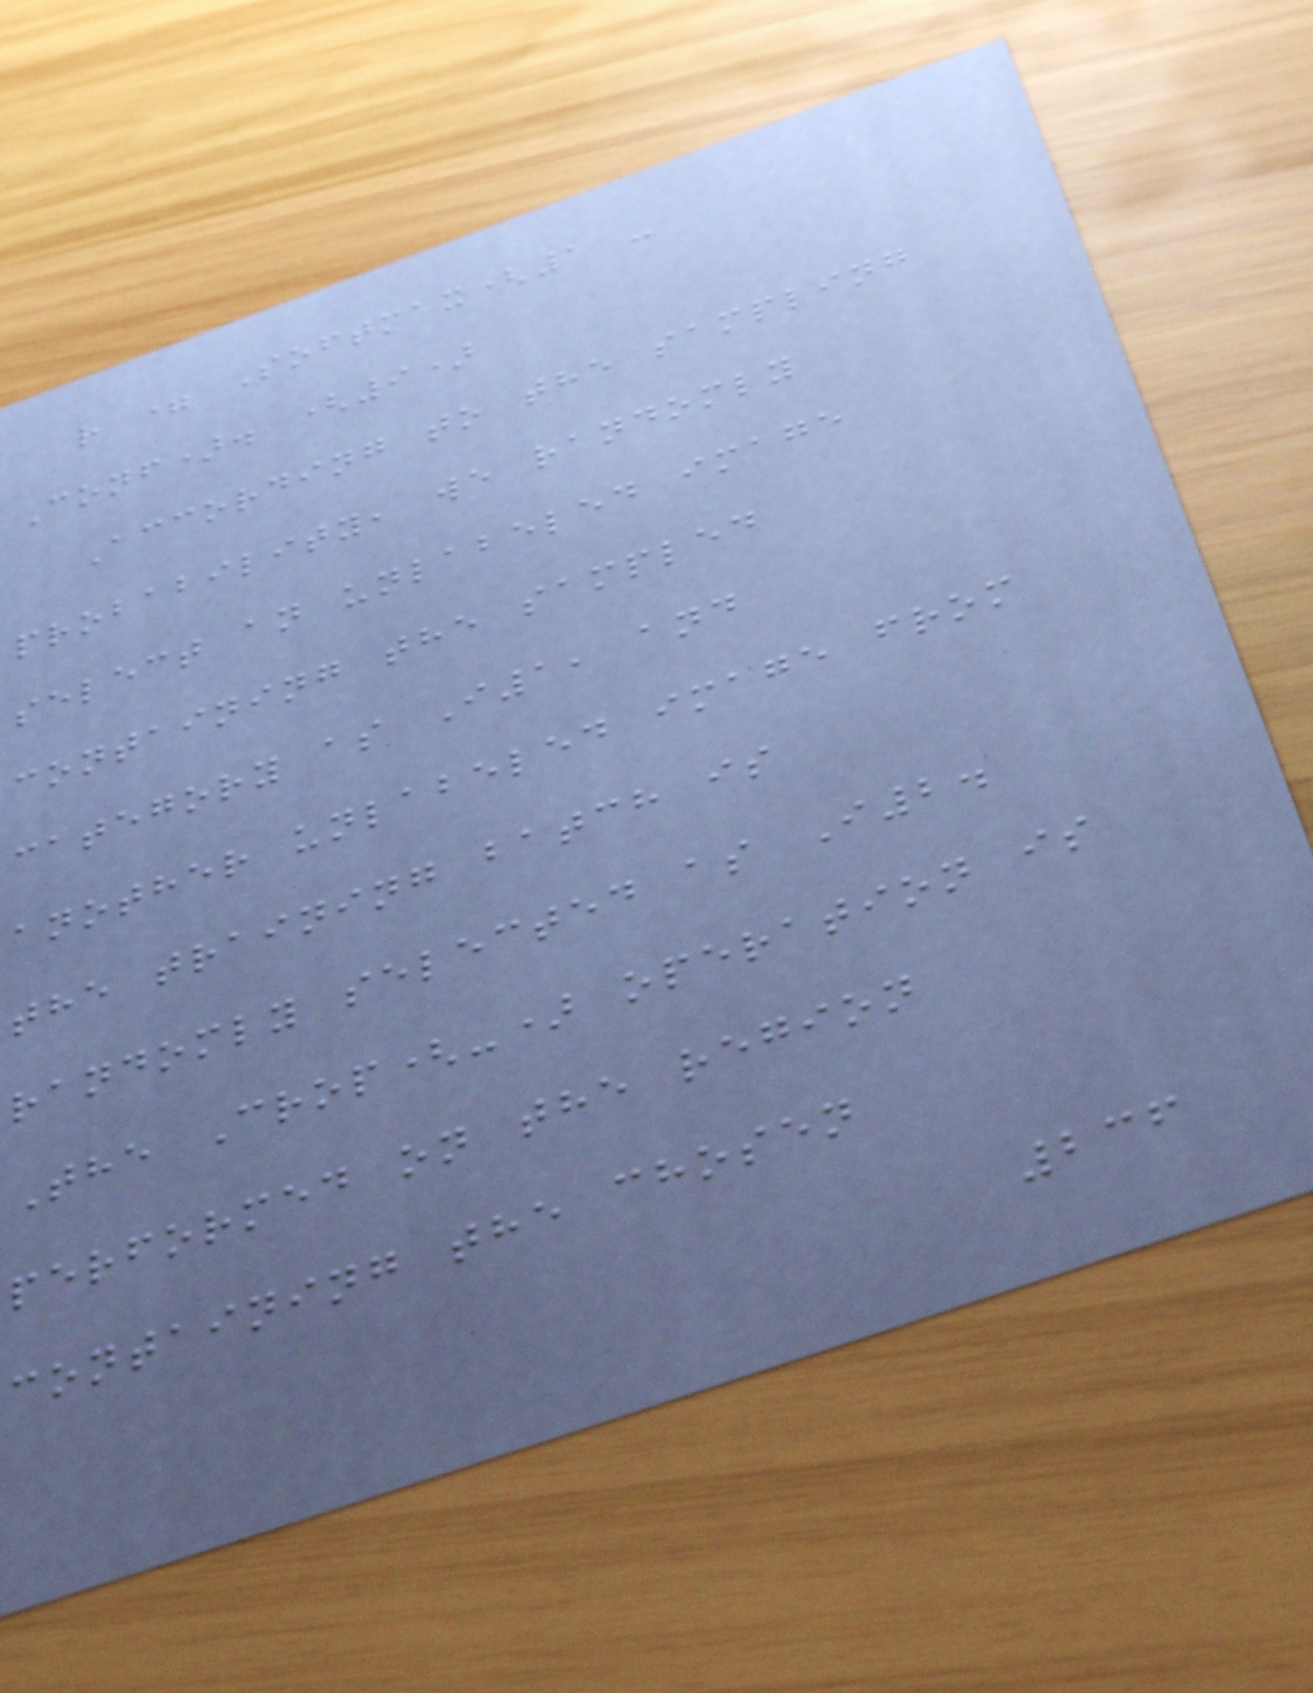r = Softmax(1 -
Conf). (9)
According to the sampling
probability, we randomly
select an unlabeled image
containing the sampled
category as I1, and
another unlabeled image from
the training batch is
randomly selected as I2.
The Crop(-) operation is
performed on the region
containing the chosen
236
